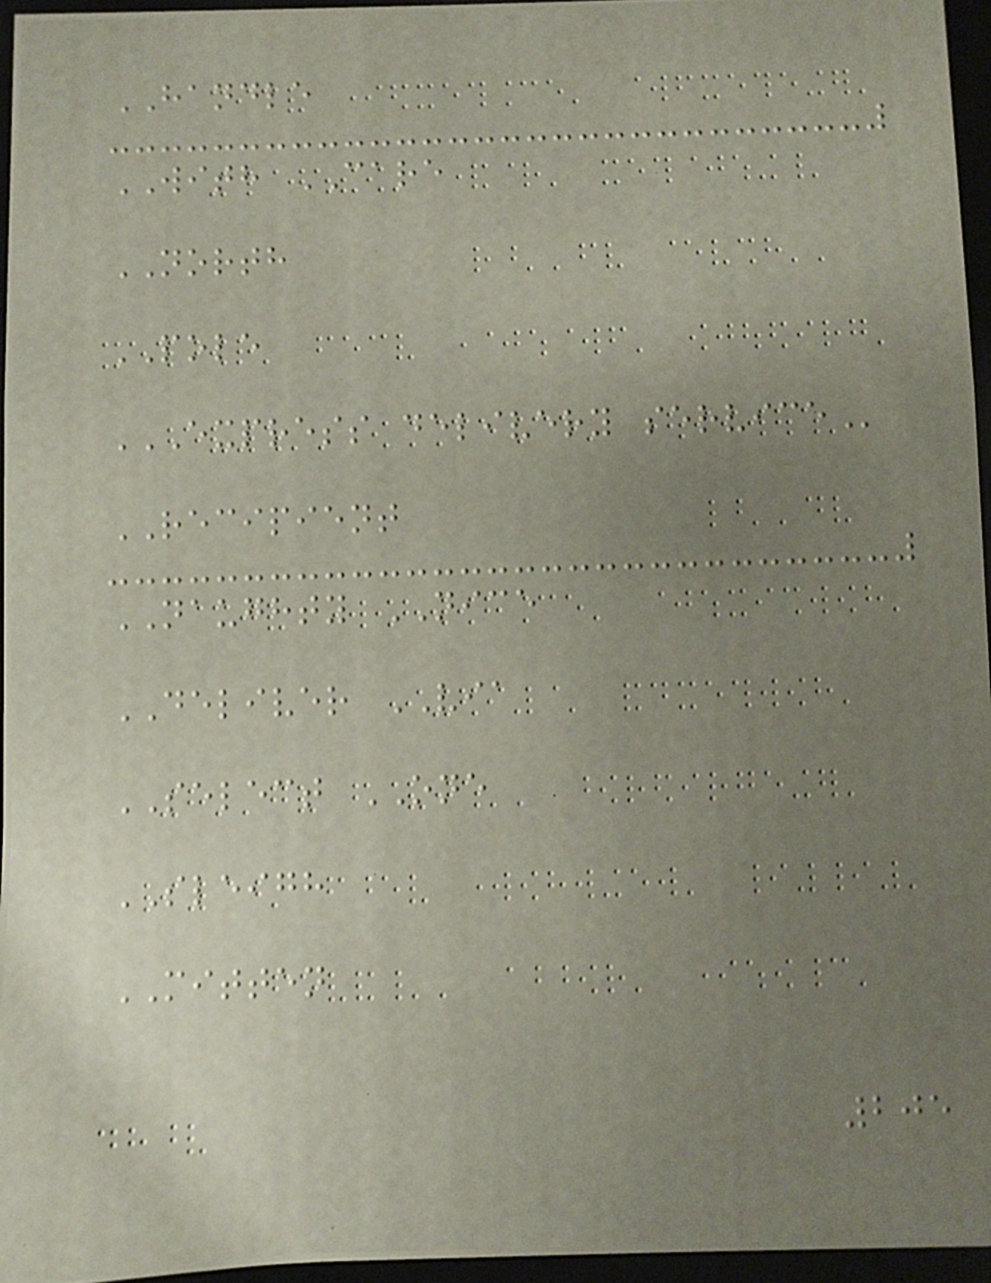HANDLE
WITH CARE
NORTH
POLE
EXPRESS DELIVERY SERVICE
RECIPIENT
NAUGHTY NICE
DELIVER VIA
SELECT ONE
SLEIGH
MITTEN
205
